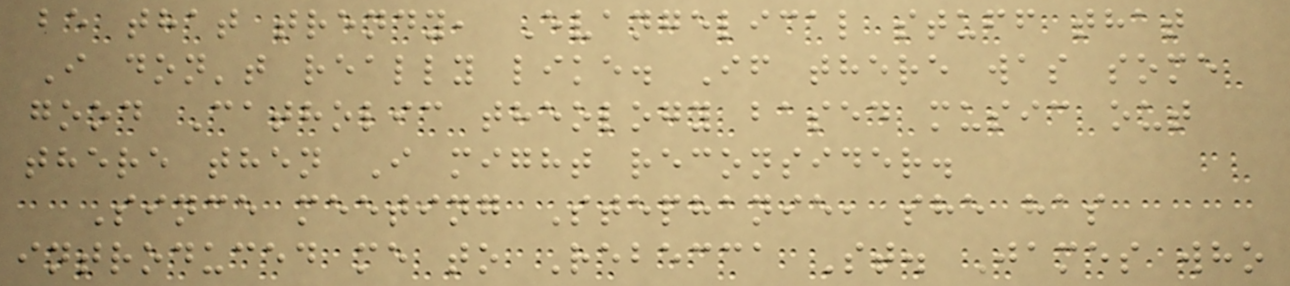be that trendy, Evangelical stuff that
I don't really like. If there was some
good Catholic theology based music out
there then I might reconsider.
Since meeting Stephanie, she has
introduced me to Rebecca St. James who
